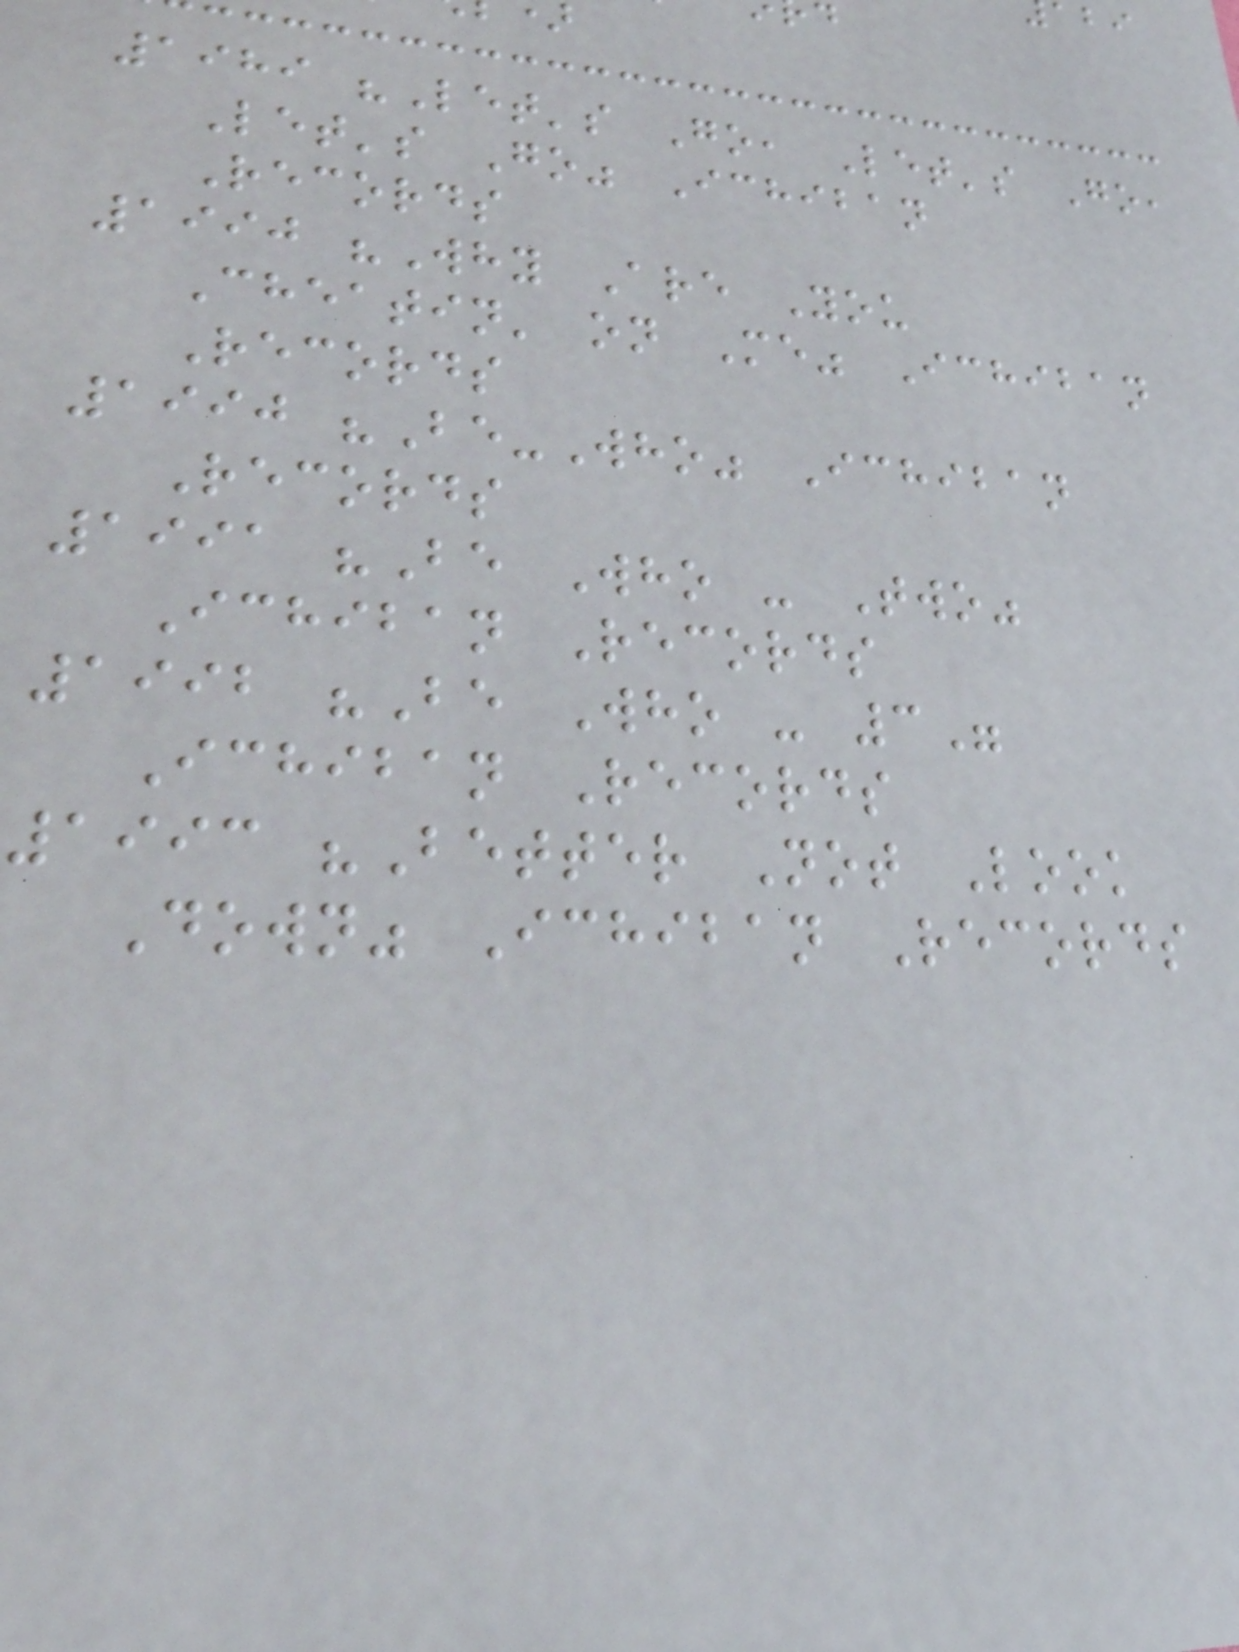1989 "Let's Go, Let's Go,
Let's Go" Ichiban
Records
1990 "Why Are You
Cheatin' on Me" Ichiban
Records
1990 "Be-Who" Ichiban
Records
1991 "Be Who - Two"
Ichiban Records
1992 "Be Who - 3"
Ichiban Records
1993 "Better Not Look
Down" Ichiban Records
